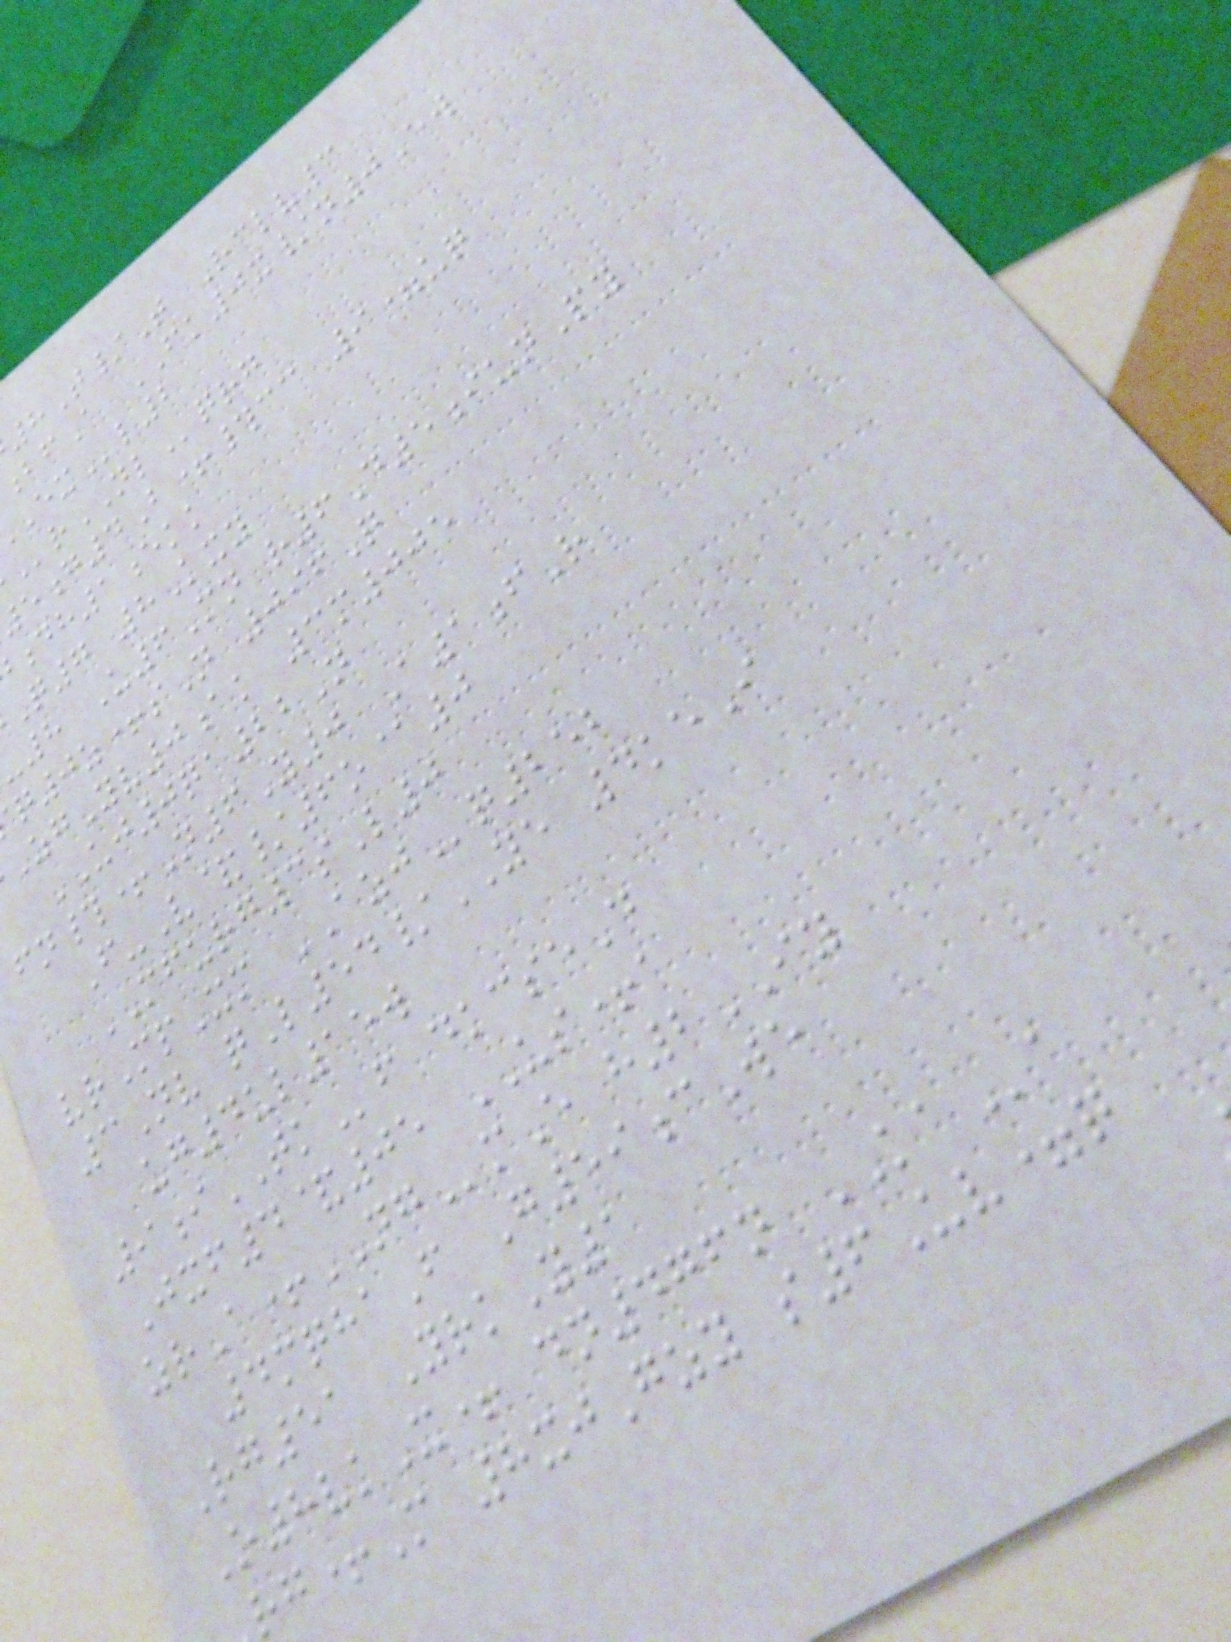8T/T Rclv3
bfA FK0x/n0Ew
rNLqrg
g4B+#cc 9=uq
dh1ekk
Q7 8Kxy
8 U6Mn r6D5iunPy
q0z+sN 096Q
ZgYv0ak 3m005
UJ0qa22N
fn#+N6Y0 A1fR
F-V&/6o@0
MFURG3sL0
vrMpXm AZJq252
3Nv qL54/YE 4keI
ug4ul15w
9iTKf dkcseD
Jxf4&05 US+a
zrA+NGmE h2IY
4mqhaF G59cWe
Rg51 YrkY1
O8vkX+ dn476n KAa
g+M 8xjGzy s6Uv=q
